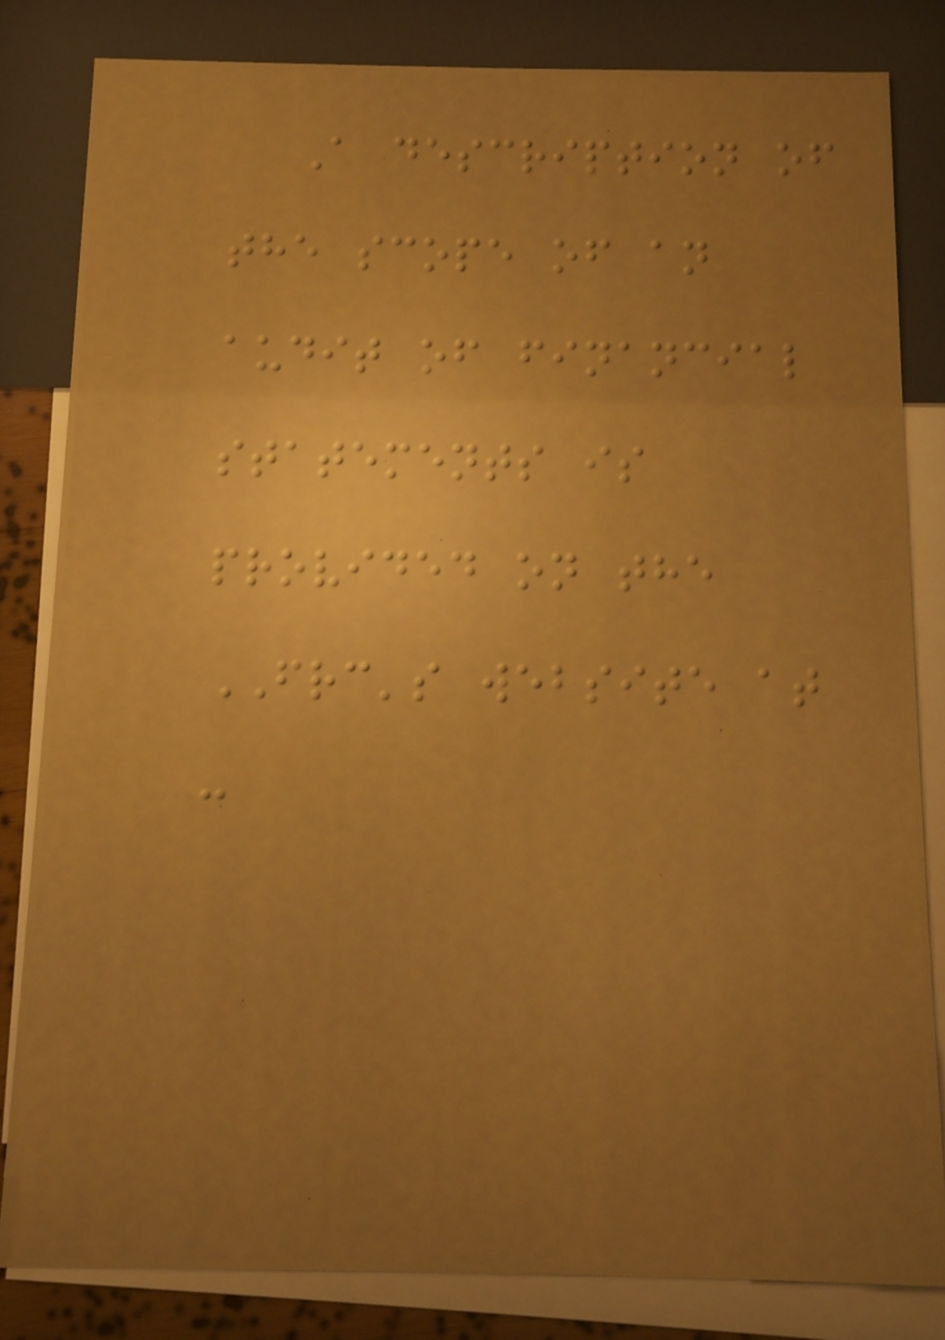A description of
the scope of an
audit of financial
statements is
provided on the
FRC's website at
:
